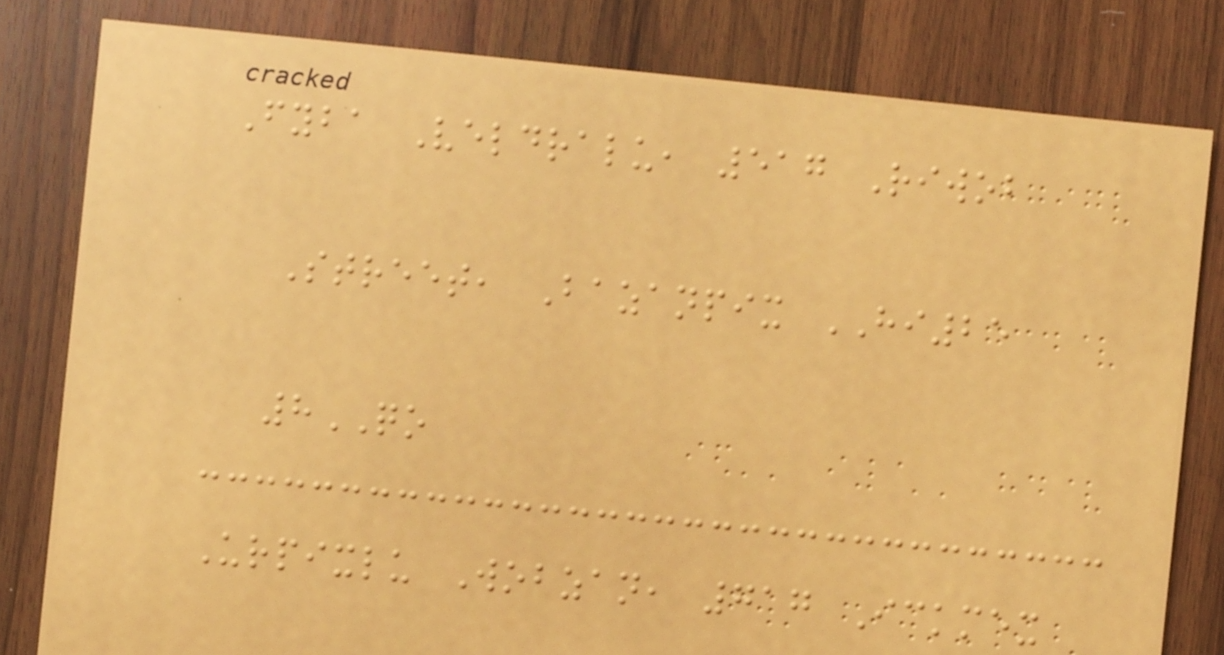Fyba Veldralu, 517 Riwob
Street, Bazanpix HI25
8QO
Urpixlu Wobzan, 717 Ickmex
